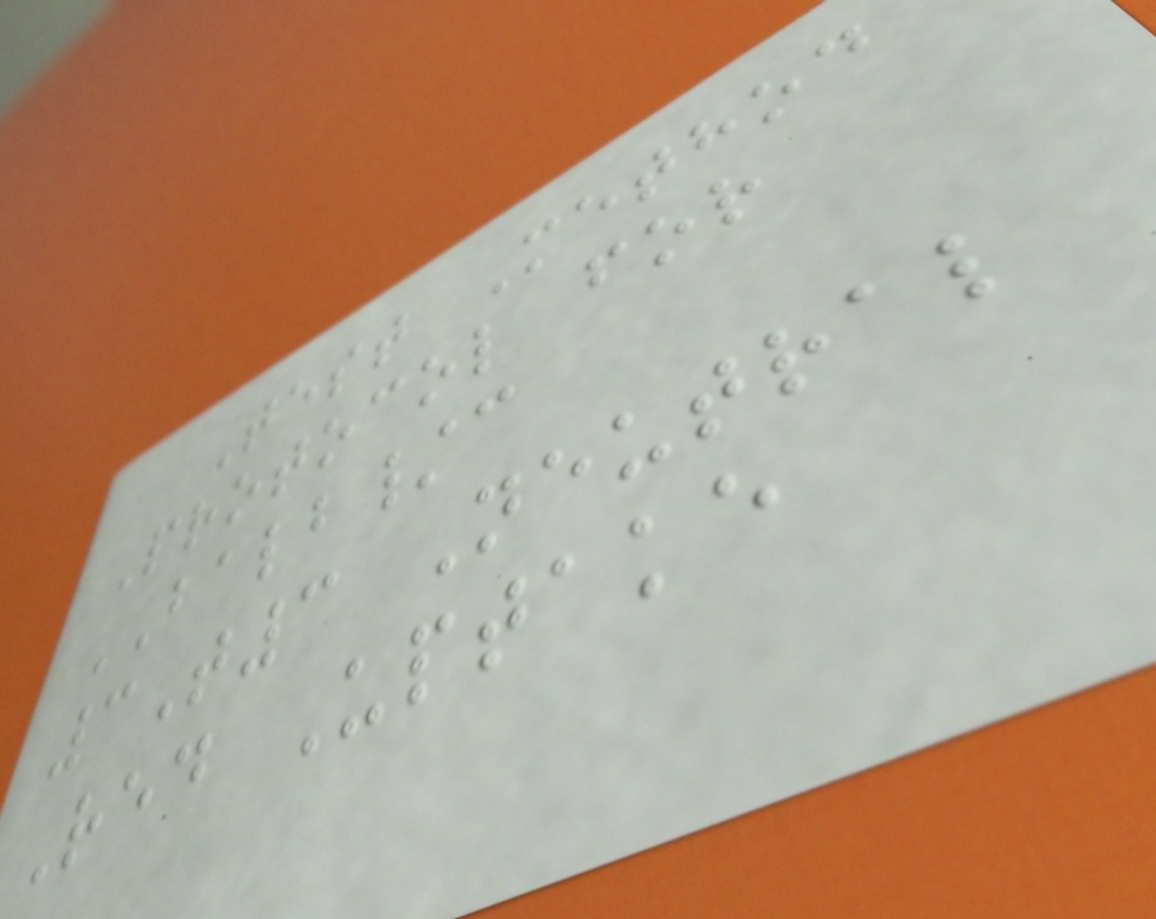Test Method
Protocol for
BALB/c
3T3 Neutral
Red Uptake
